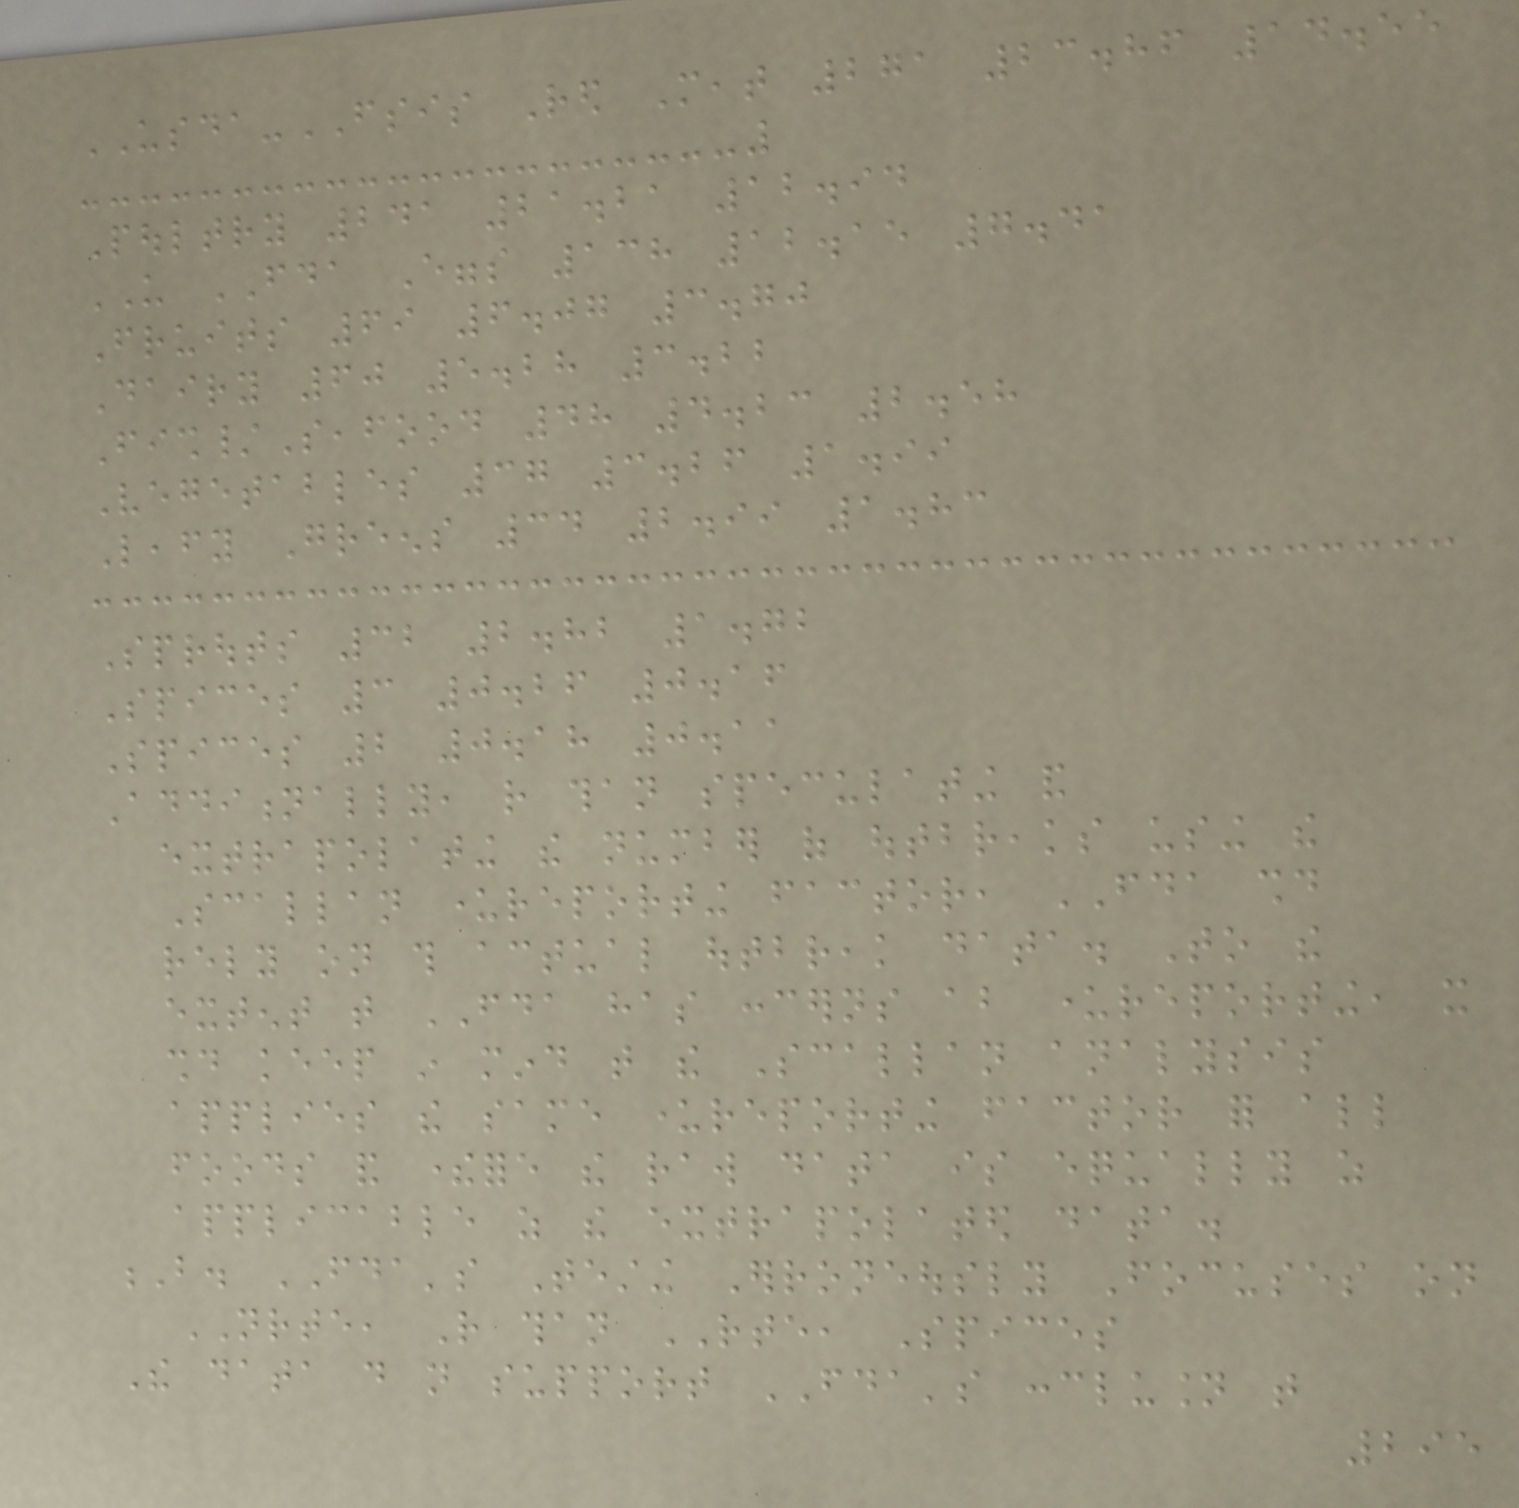USDA-FSIS Red Meat 271 23.86 14.55
Poultry 241 21.21 12.94
US FDA Eggs 138 12.15 7.41
Fruits 69 6.07 3.70
Dairy 60 5.28 3.22
Fish/Seafood 48 4.23 2.58
Vegetables 37 3.26 1.99
Leafy Greens 34 2.99 1.83
Sprouts 32 2.82 1.72
Spices 3 0.26 0.16
Spices 2 0.18 0.11
Additionally, rather than speculating and
extrapolating the number of outbreaks using the
Scallan underreporting factor, FDA should
rely on this actual outbreak data. To the
extent that FDA has concerns about underreporting, it
should keep in mind that the Scallan analysis
applies the same underreporting factor for all
foods and therefore the raw data is equally as
applicable as the extrapolated data.
B. FDA's Testing Erroneously Focuses on
NRTE, Rather than RTE, Spices
The data do not support FDA's conclusion that
295
